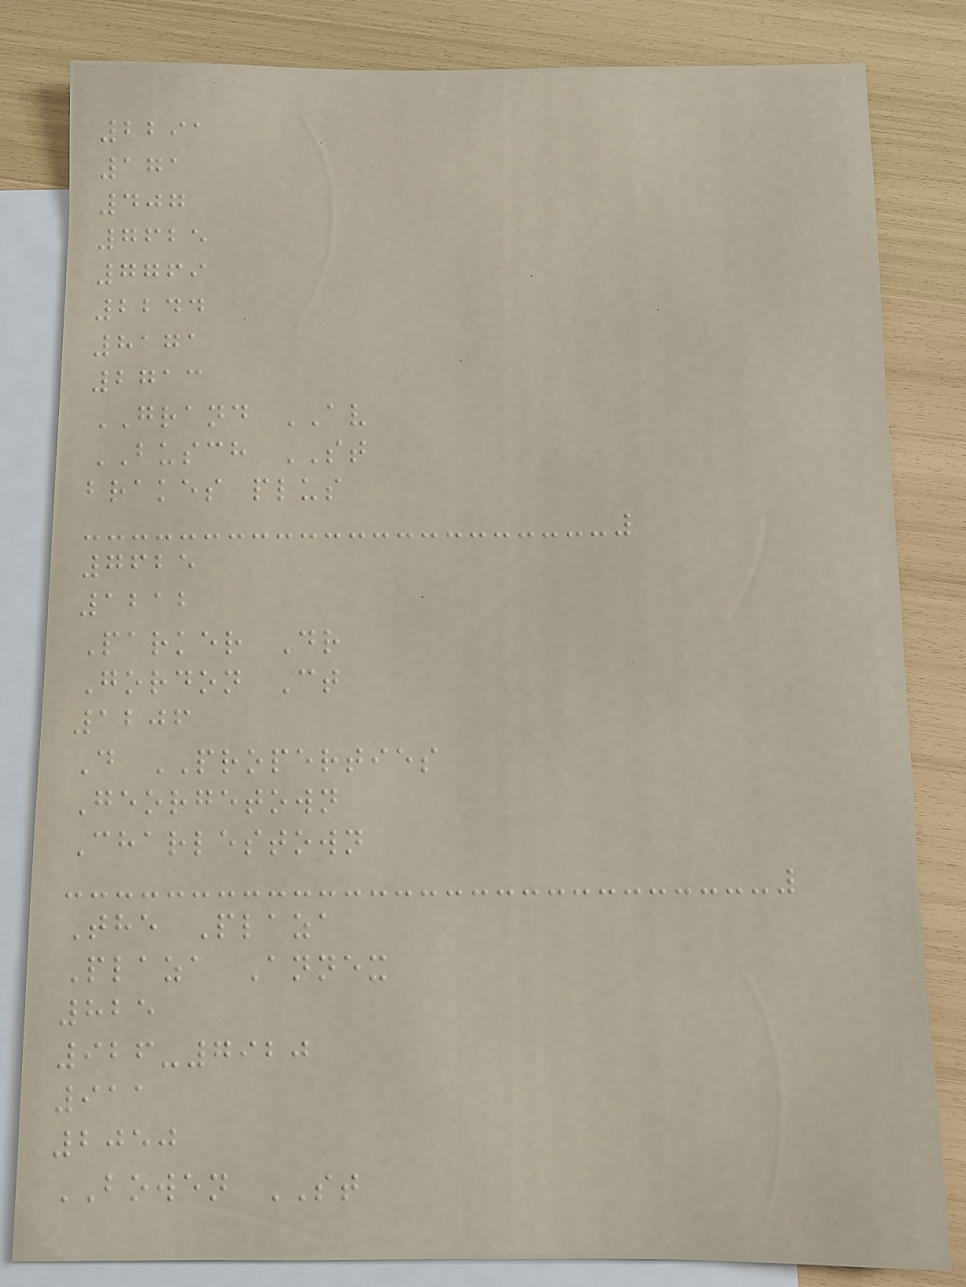2291
171
407
7625
7769
2244
8171
2713
GRAND AV
BUSCH ST
brakes plus
7625
1212
Parker Dr
Gordon Ct
1206
D PROPERTIES
Georgetown
Charlestown
The Plaza
Plaza Annex
825
926-7920
911
2050
BOWEN ST
